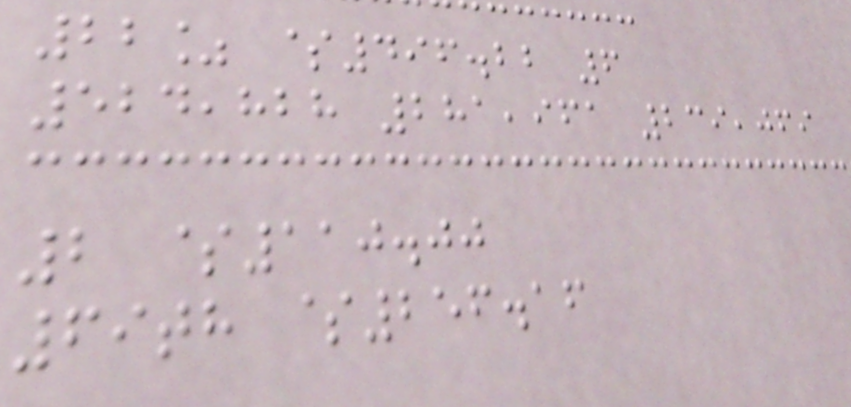22% $496.22 6
524,828 281,961 239,069
2 $110.00
69th $256.16
